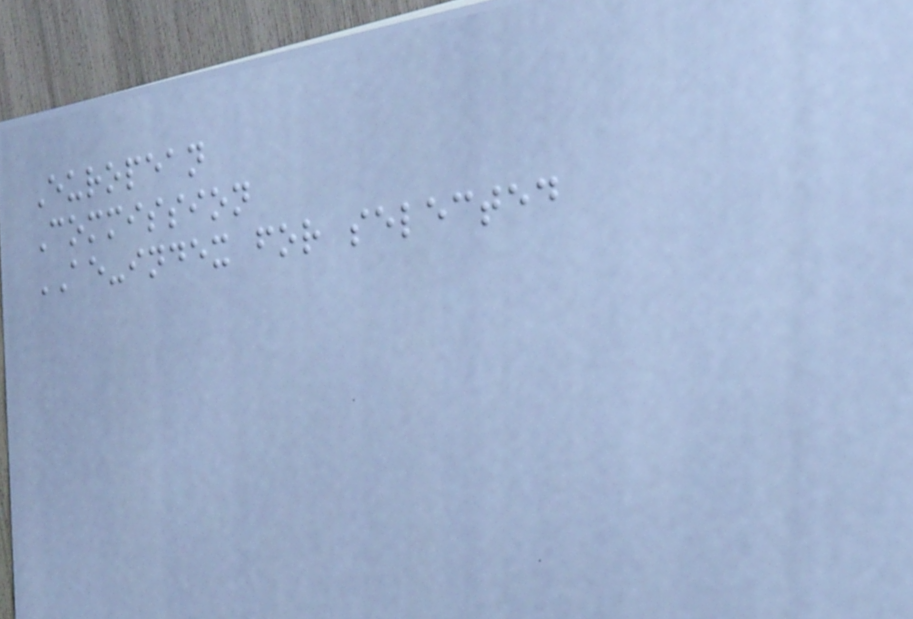European
Commission
AE-index for selected
